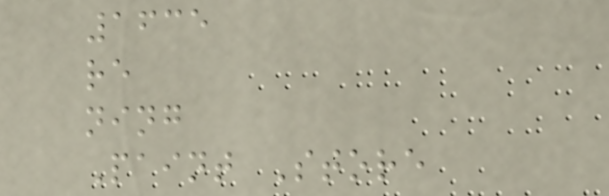1635
re
ning
Paint Store
